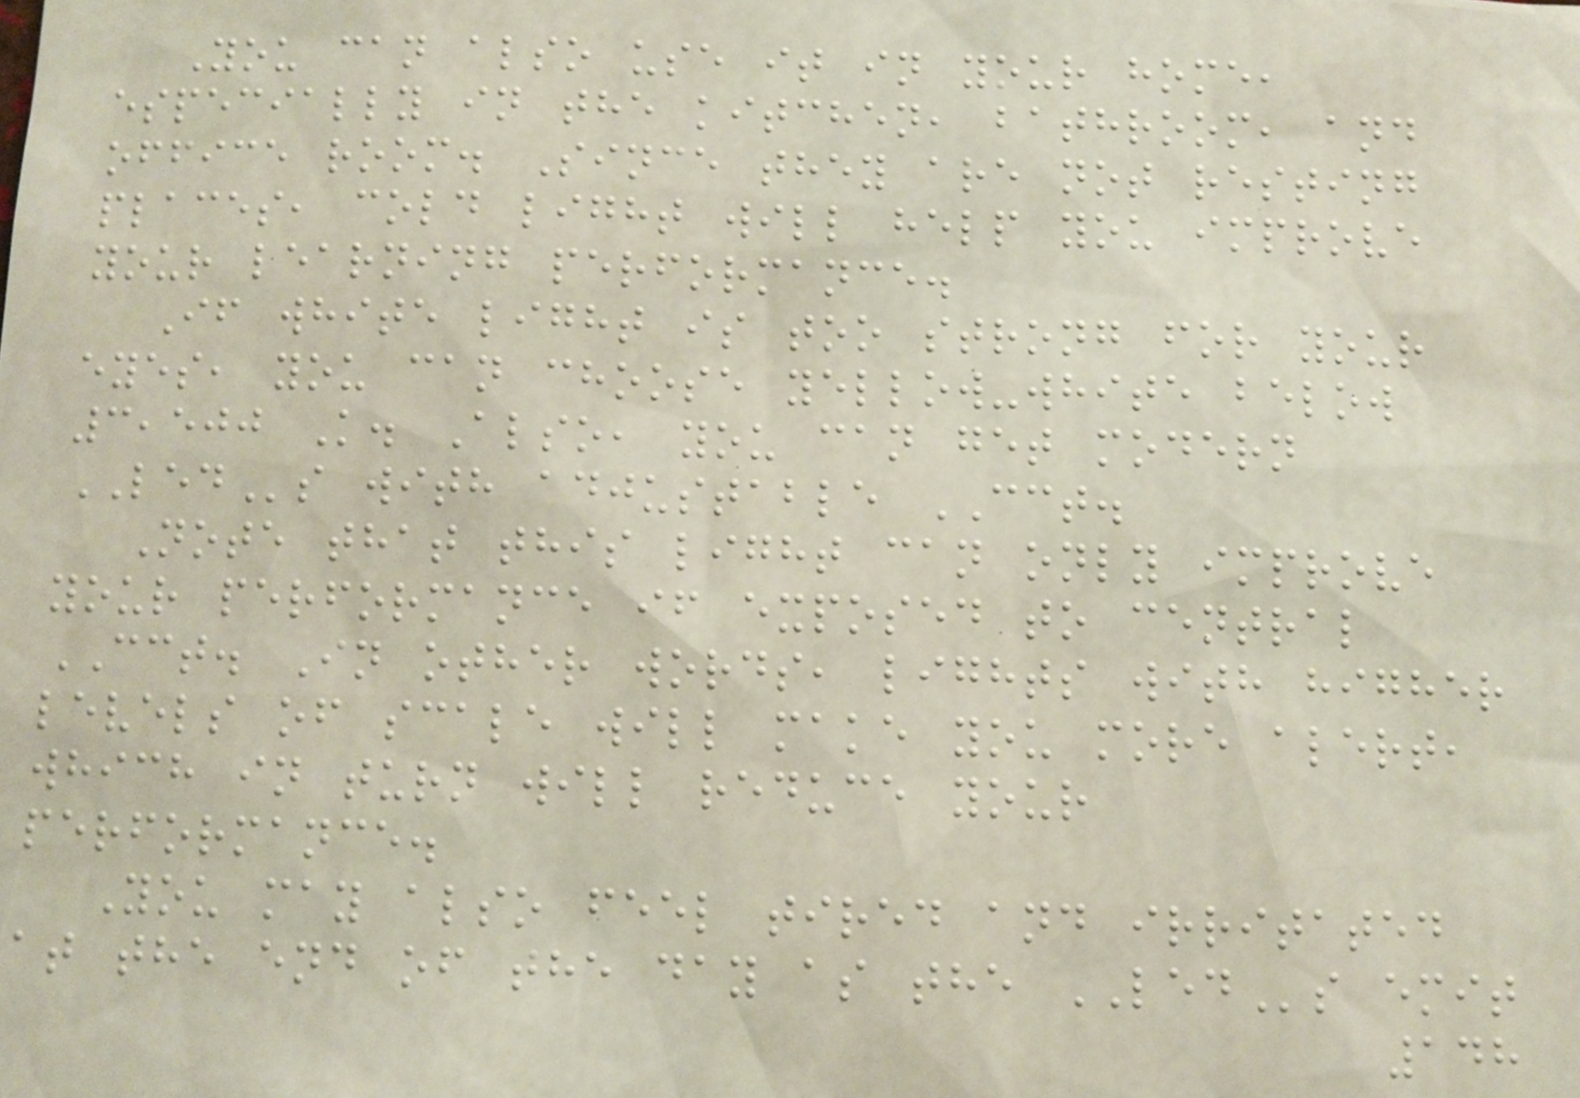You can also use it in your home,
especially in the kitchen, bathroom, and
office room. Since they are not resting
places, cold light will help you improve
your learning performance.
If white light is too strong for your
eyes, you can choose yellow-white below
3,500 K. Also, you can get modern
LEDs with adjustable CCT.
Note that this light can only improve
your performance if exposed to central
CCT. In other words, lights with higher
levels of scale will make you more alert,
which in turn will reduce your
performance.
You may also feel tired and irritated
at the end of the day as the LEDs emit
148
